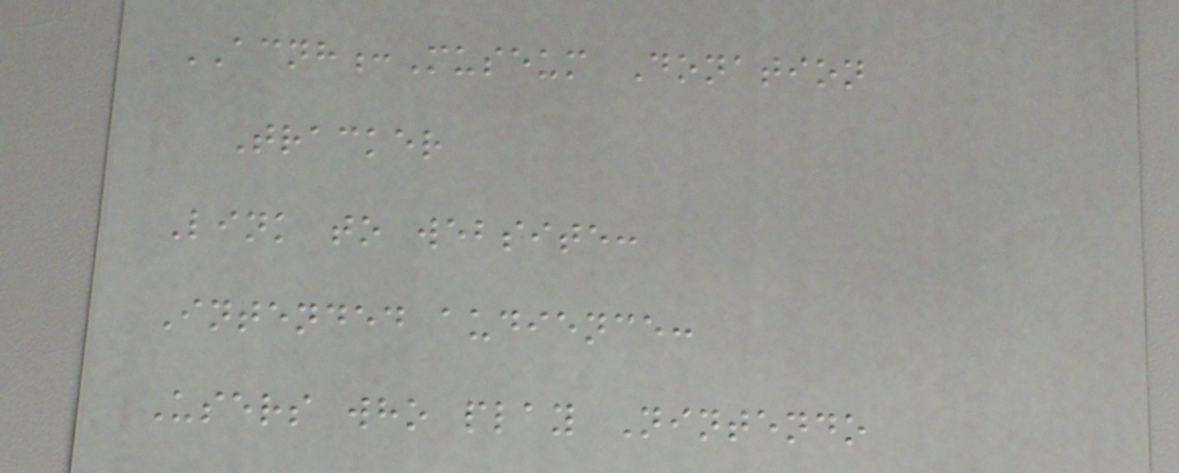ACNH:Museum Donation
Tracker
Link to website:
Intended audience:
Users who play Nintendo
